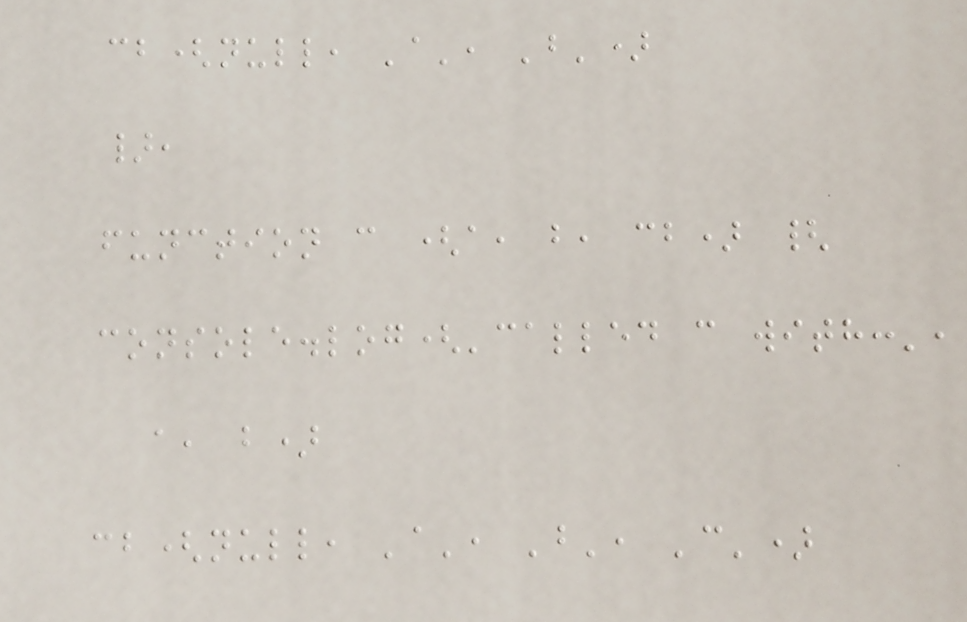cb(null, 'a', 'b')
},
function c (a, b, cb) {
console.log('called c with:',
a, b)
cb(null, 'a', 'b', 'c')
